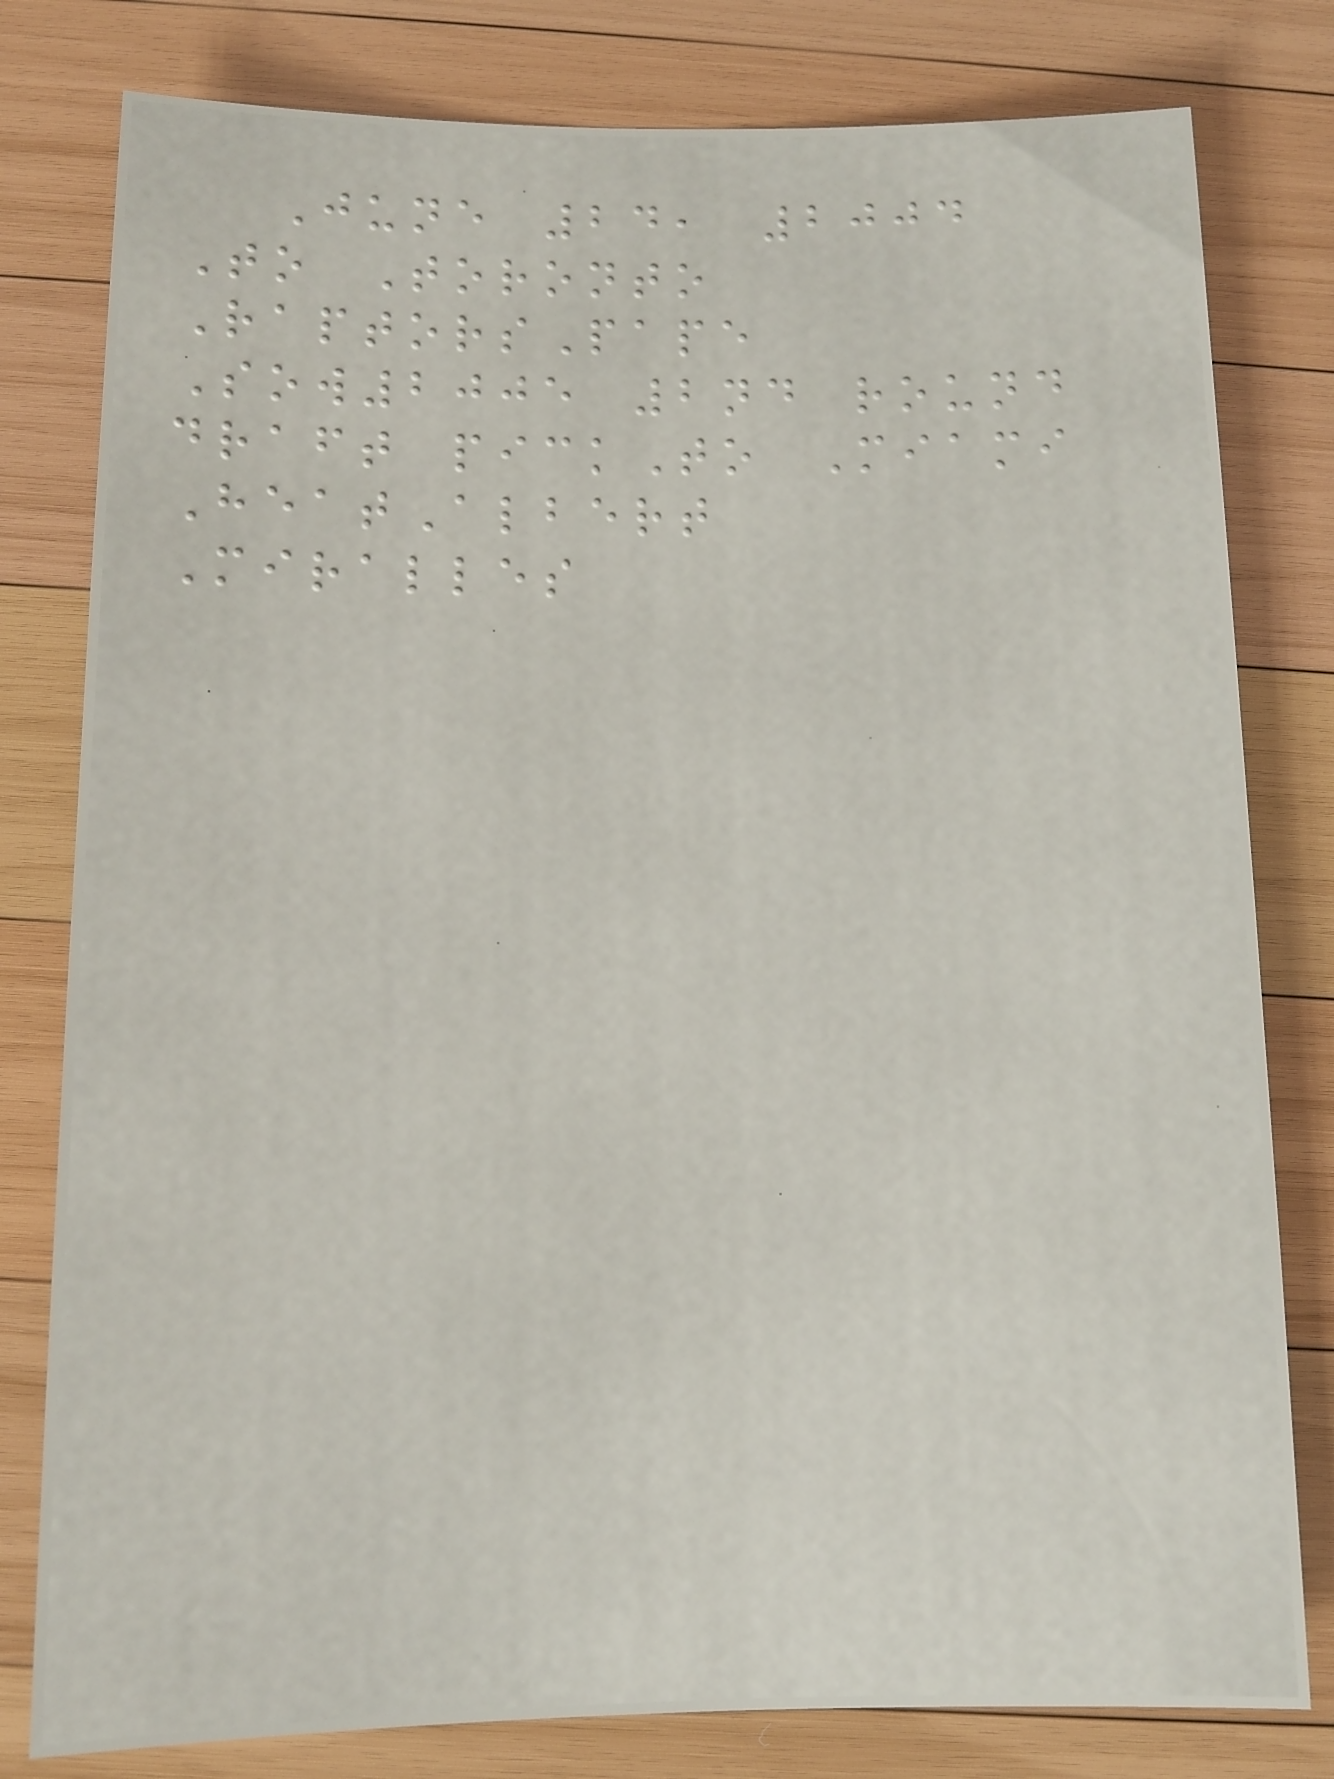June 24, 2004
To Toronto
RaptorsPape
Sow2005 2nd round
draft pickTo Miami
HeatAlbert
Miralles
